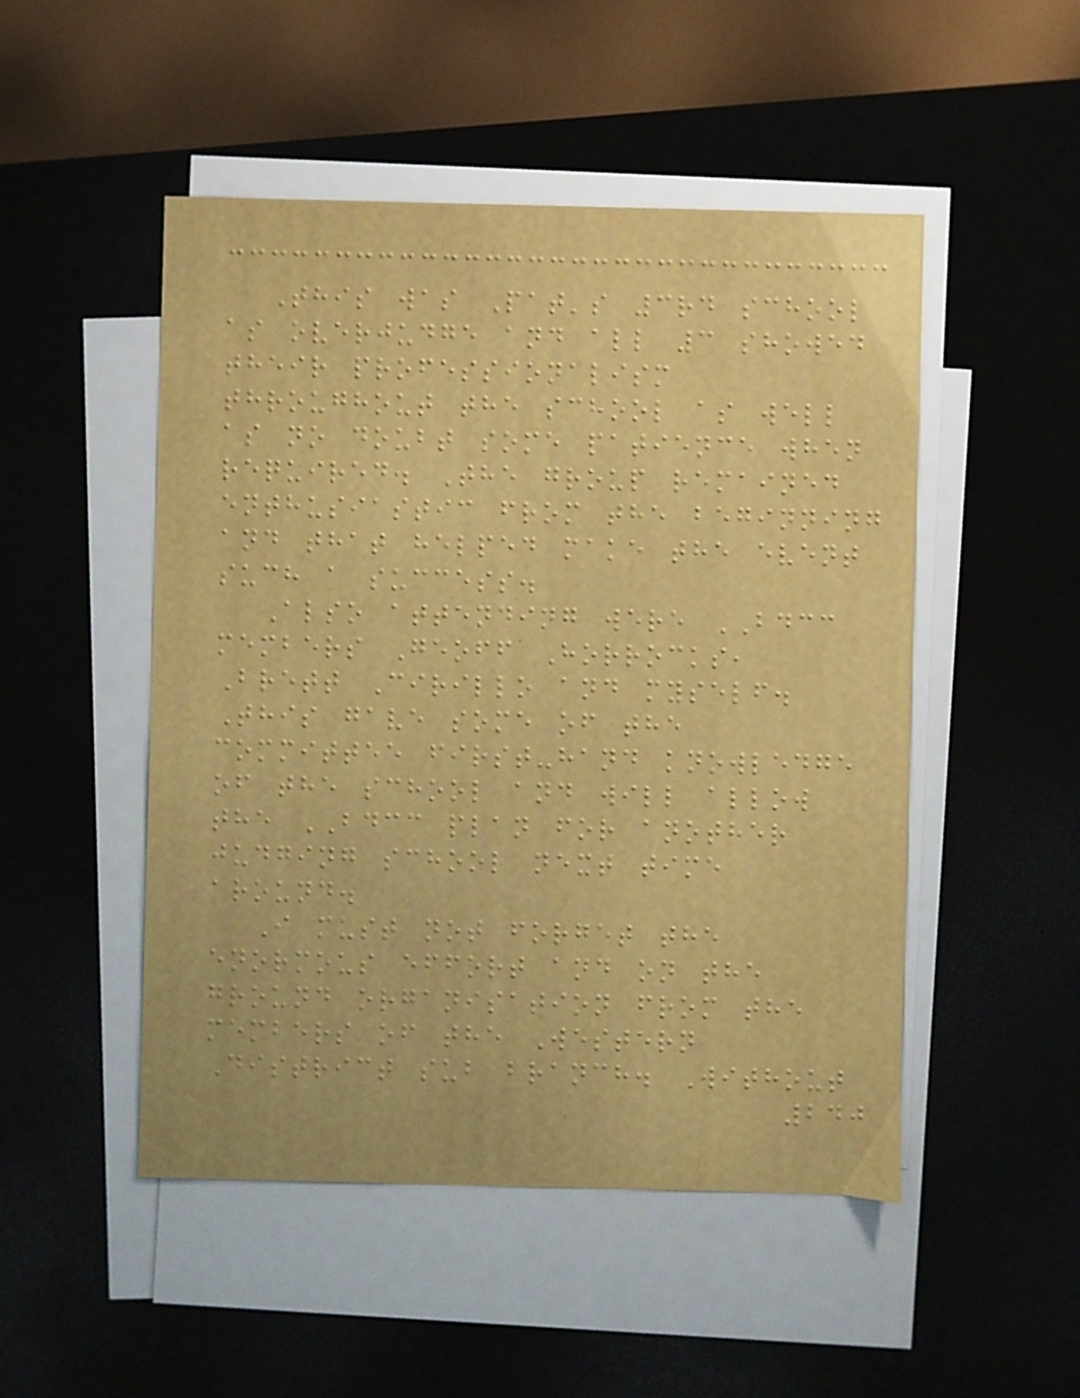This was Pat's 3rd school
as overjudge and all 3 showed
their professionalism
throughout the school as well
as no doubt some patience when
required. The group remained
enthusiastic from the beginning
and that helped make the event
such a success.
Also attending were BDCC
members Geoff Horrocks,
Brett Cirillo and myself.
This gave some of the
committee first-hand knowledge
of the school and will allow
the BDCC plan for another
judging school next time
around.
I must not forget the
enormous effort and on the
ground organisation from the
members of the Western
District sub branch. Without
240
